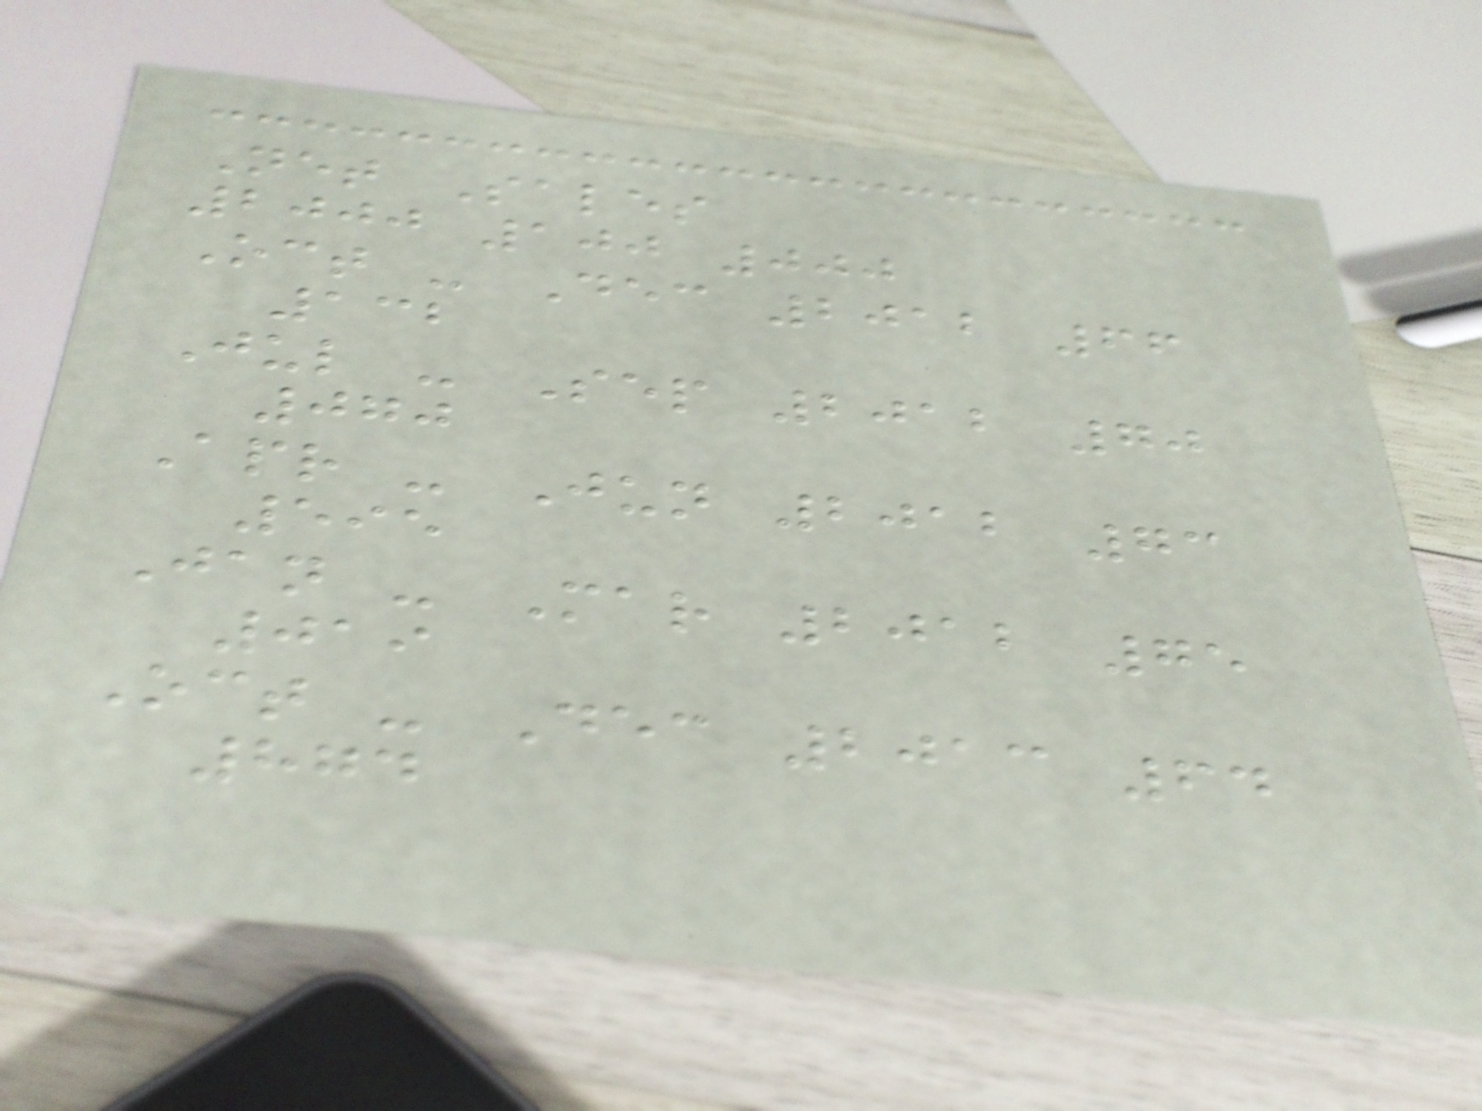Net Sales
2000 100 000
Oct - Dec 2012 66
132
Jul - Sep 2012 70
070
Apr - Jun 2012 73
595
Jan - Mar 2012 75
019
Oct - Dec 2013 64
874
